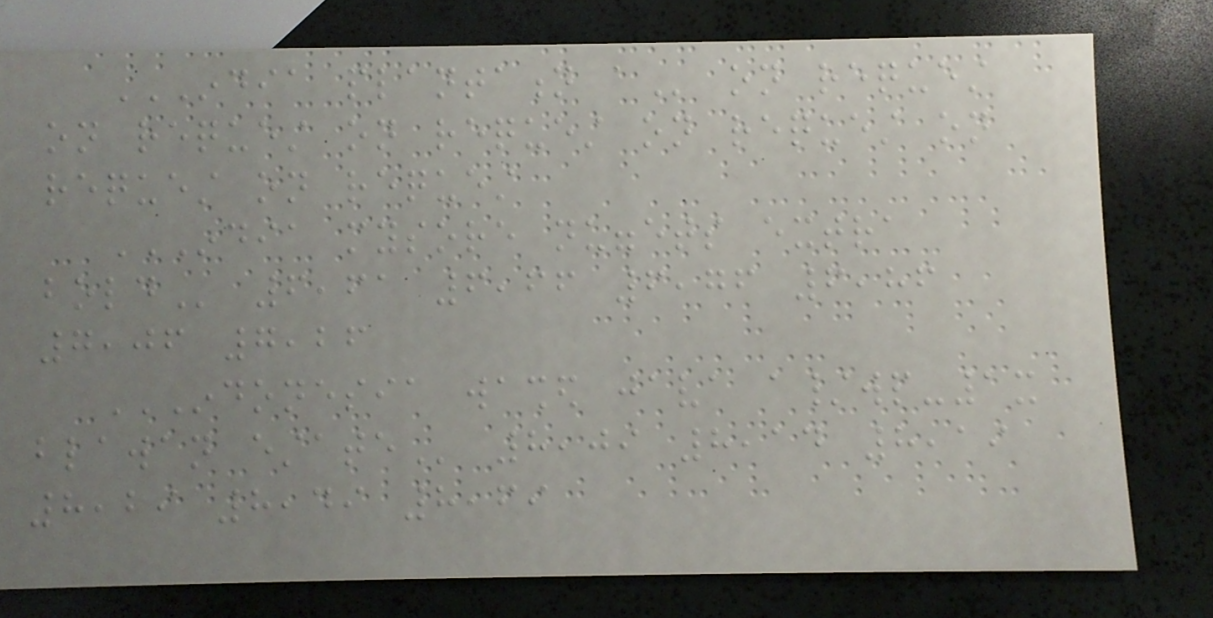INDIA PLANTATION A on request
on request on request on request on
request on request
INDIA MYSORE NUGGETS EXTRA
BOLD 6,61 6,66 6,76 6,86
7,06 7,26
INDONESIA WASHED JAVA A/WP-1X
BLAWAN ESTATE 8,09 8,14 8,19
8,29 8,49 8,69
